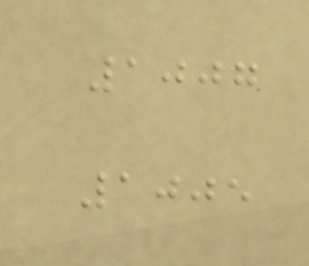1007
1005
